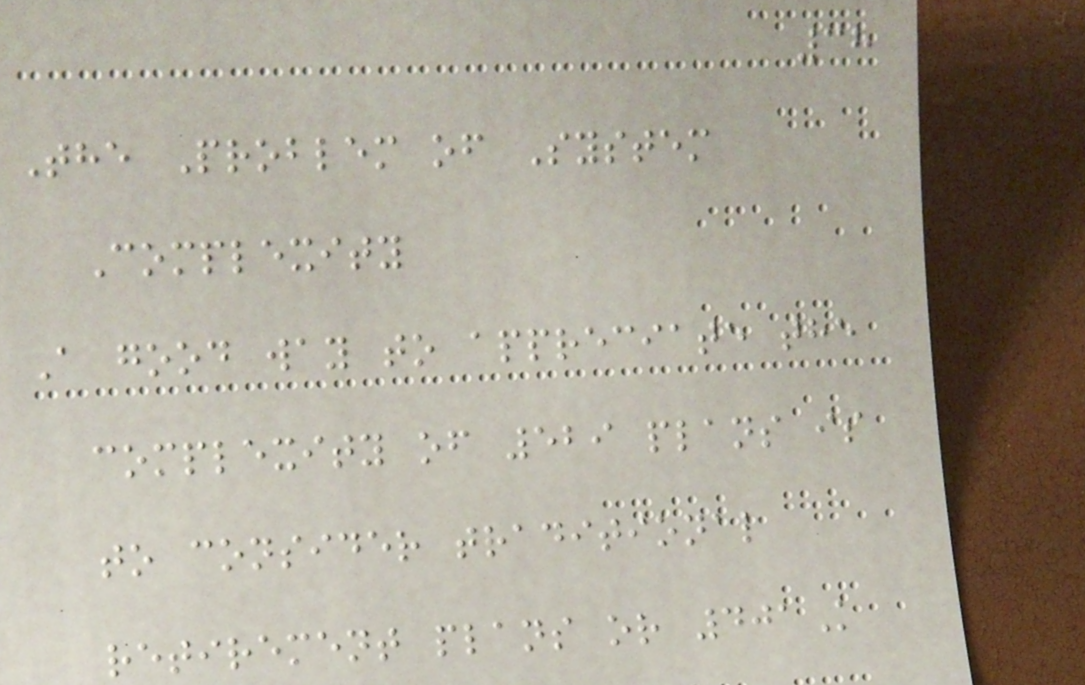38
The Problem of System
Complexity
A good way to appreciate the
complexity of 529 plans is
to consider traditional
retirement plans or 401K
